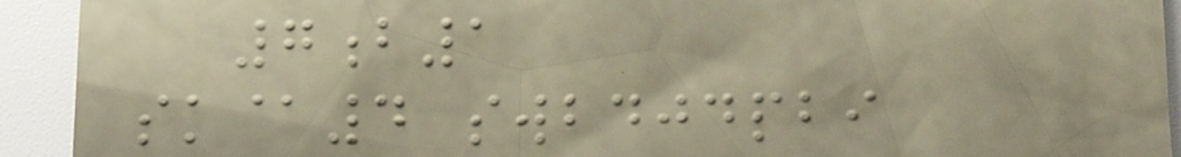7b1
sk@4 swbdjdpbi
